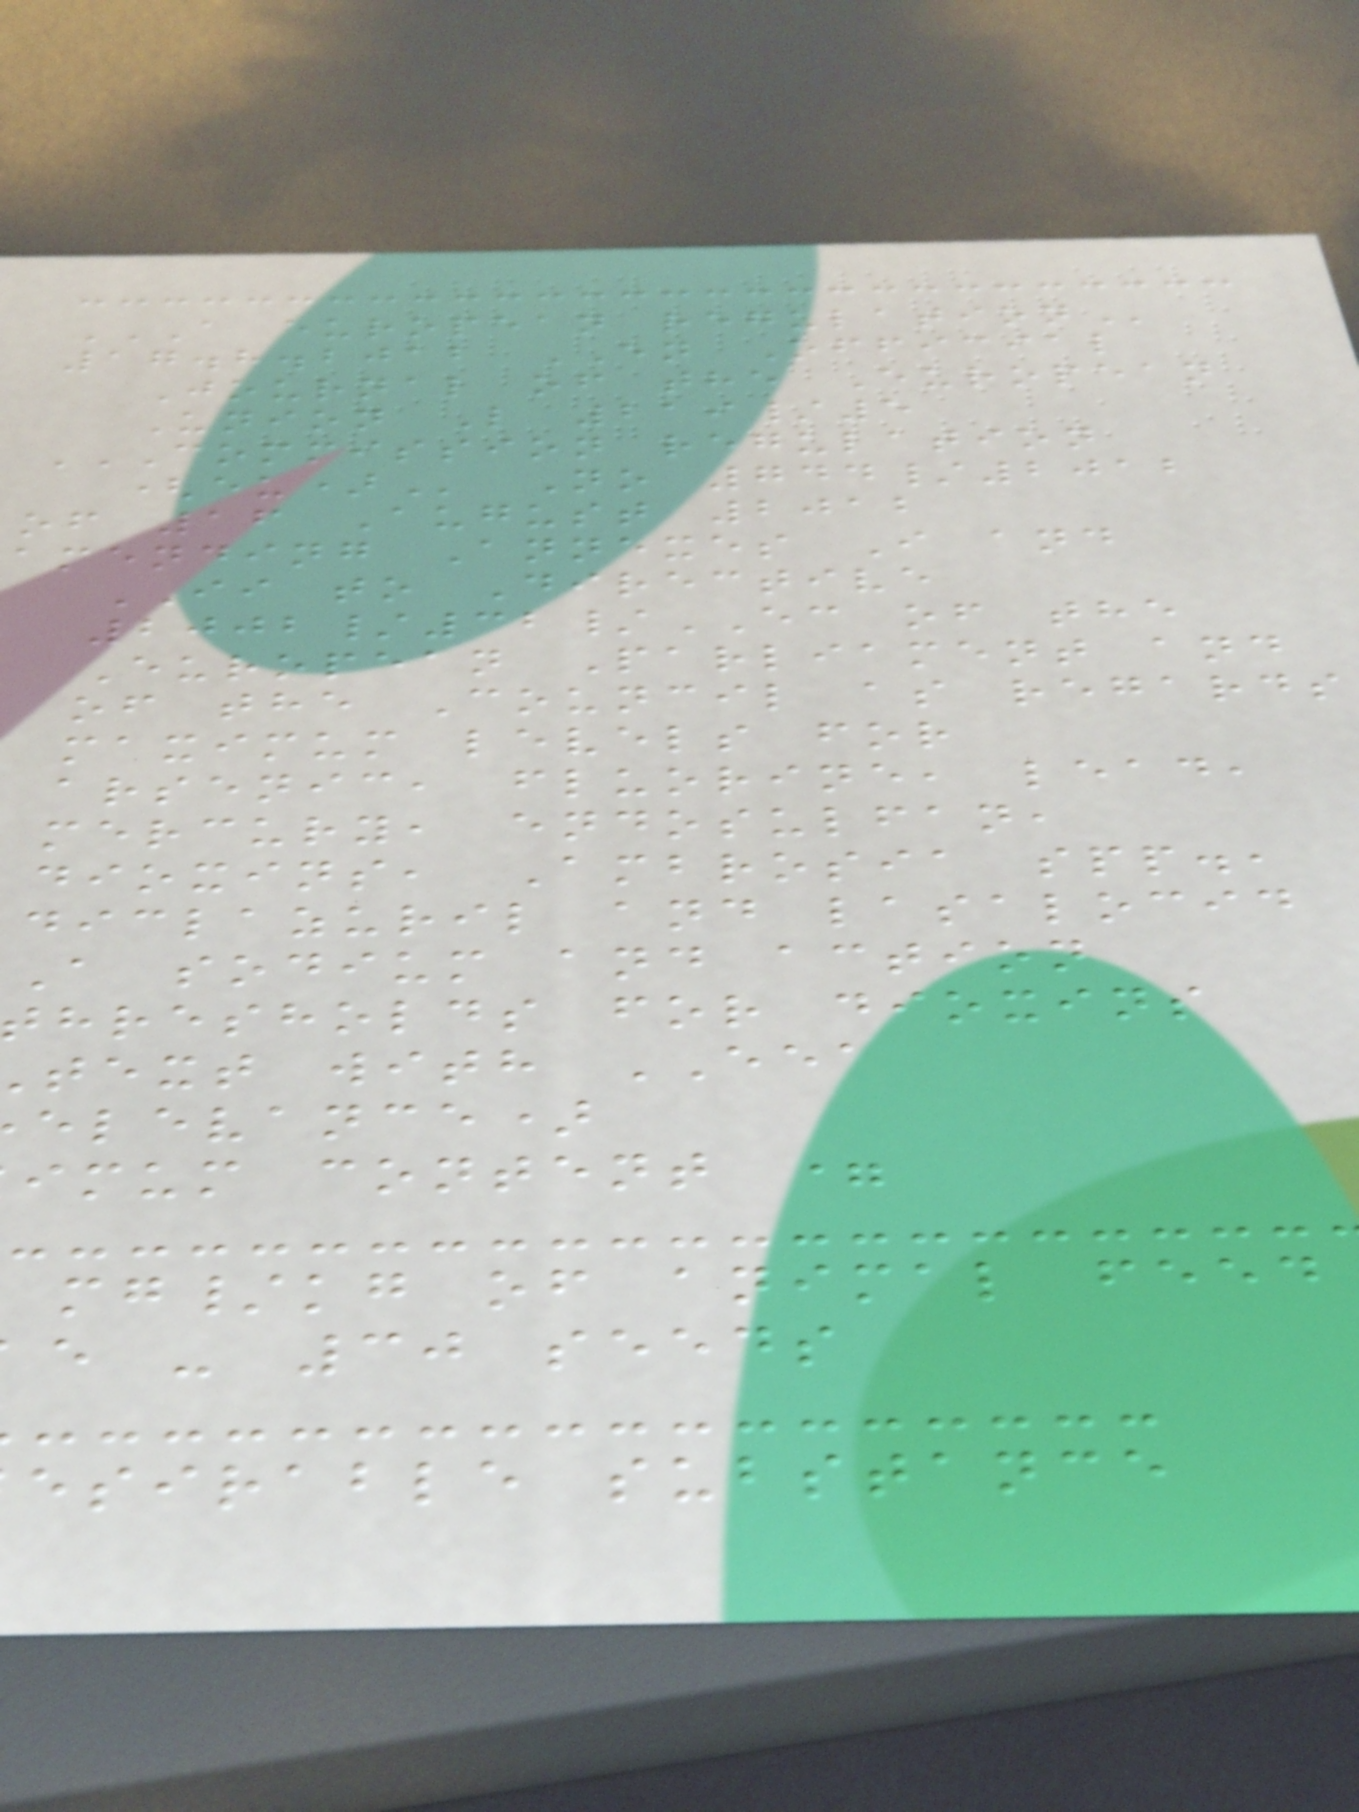A EUROPEAN REGULATION
17.8.2012 EN Official
Journal of the European
Union L 219/5
COMMISSION REGULATION
No 744/2012
of 16 August 2012
amending Annexes I and
II to Directive
2002/32/EC of the
European Parliament and
of the Council as regards
maximum levels for
arsenic, fluorine, lead,
mercury, endosulfan,
dioxins, Ambrosia spp.,
diclazuril and lasalocid
A sodium and action
hresholds for dioxins
text with EEA
elevance)
imum content =
mg/kg of animal feed
e - 30 seeds
esirable substance
